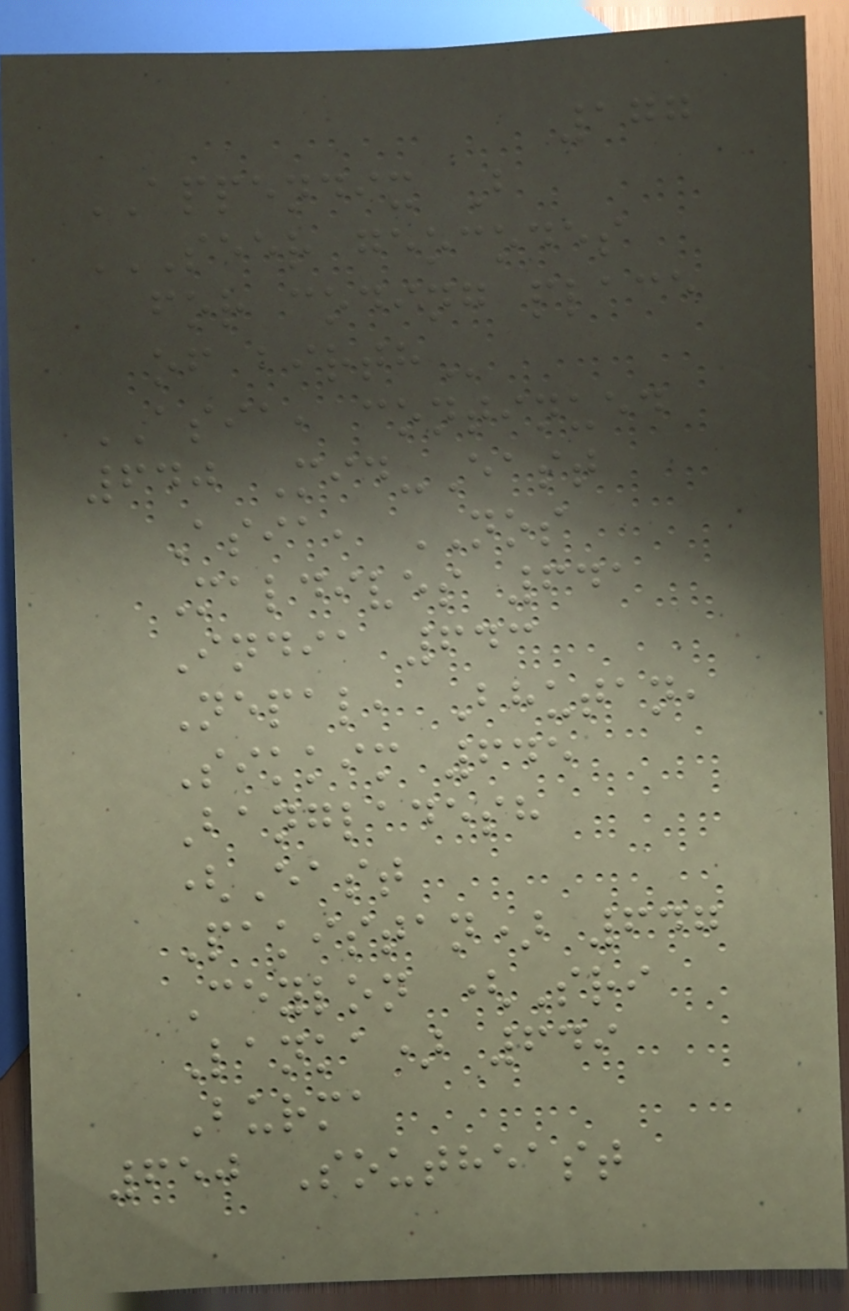177
APPENDIX B
SEER GEOCODES
FOR CODING PLACE
OF BIRTH
ASIA, continued
640 Mid-East
Asia, NOS
Maldives 641
India 643
Nepal, Bhutan,
Sikkim 645
Bangladesh
(East
Pakistan) 647
Ceylon (Sri
Lanka) 649
Burma
650 Southeast
